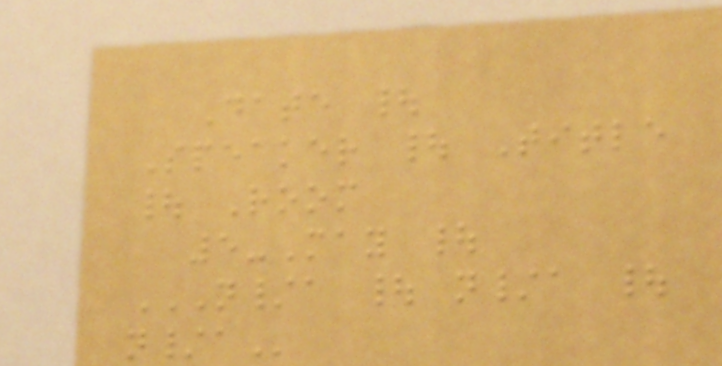Date |
Speaker | Title
| Room
5-May |
N/A | N/A |
N/A
